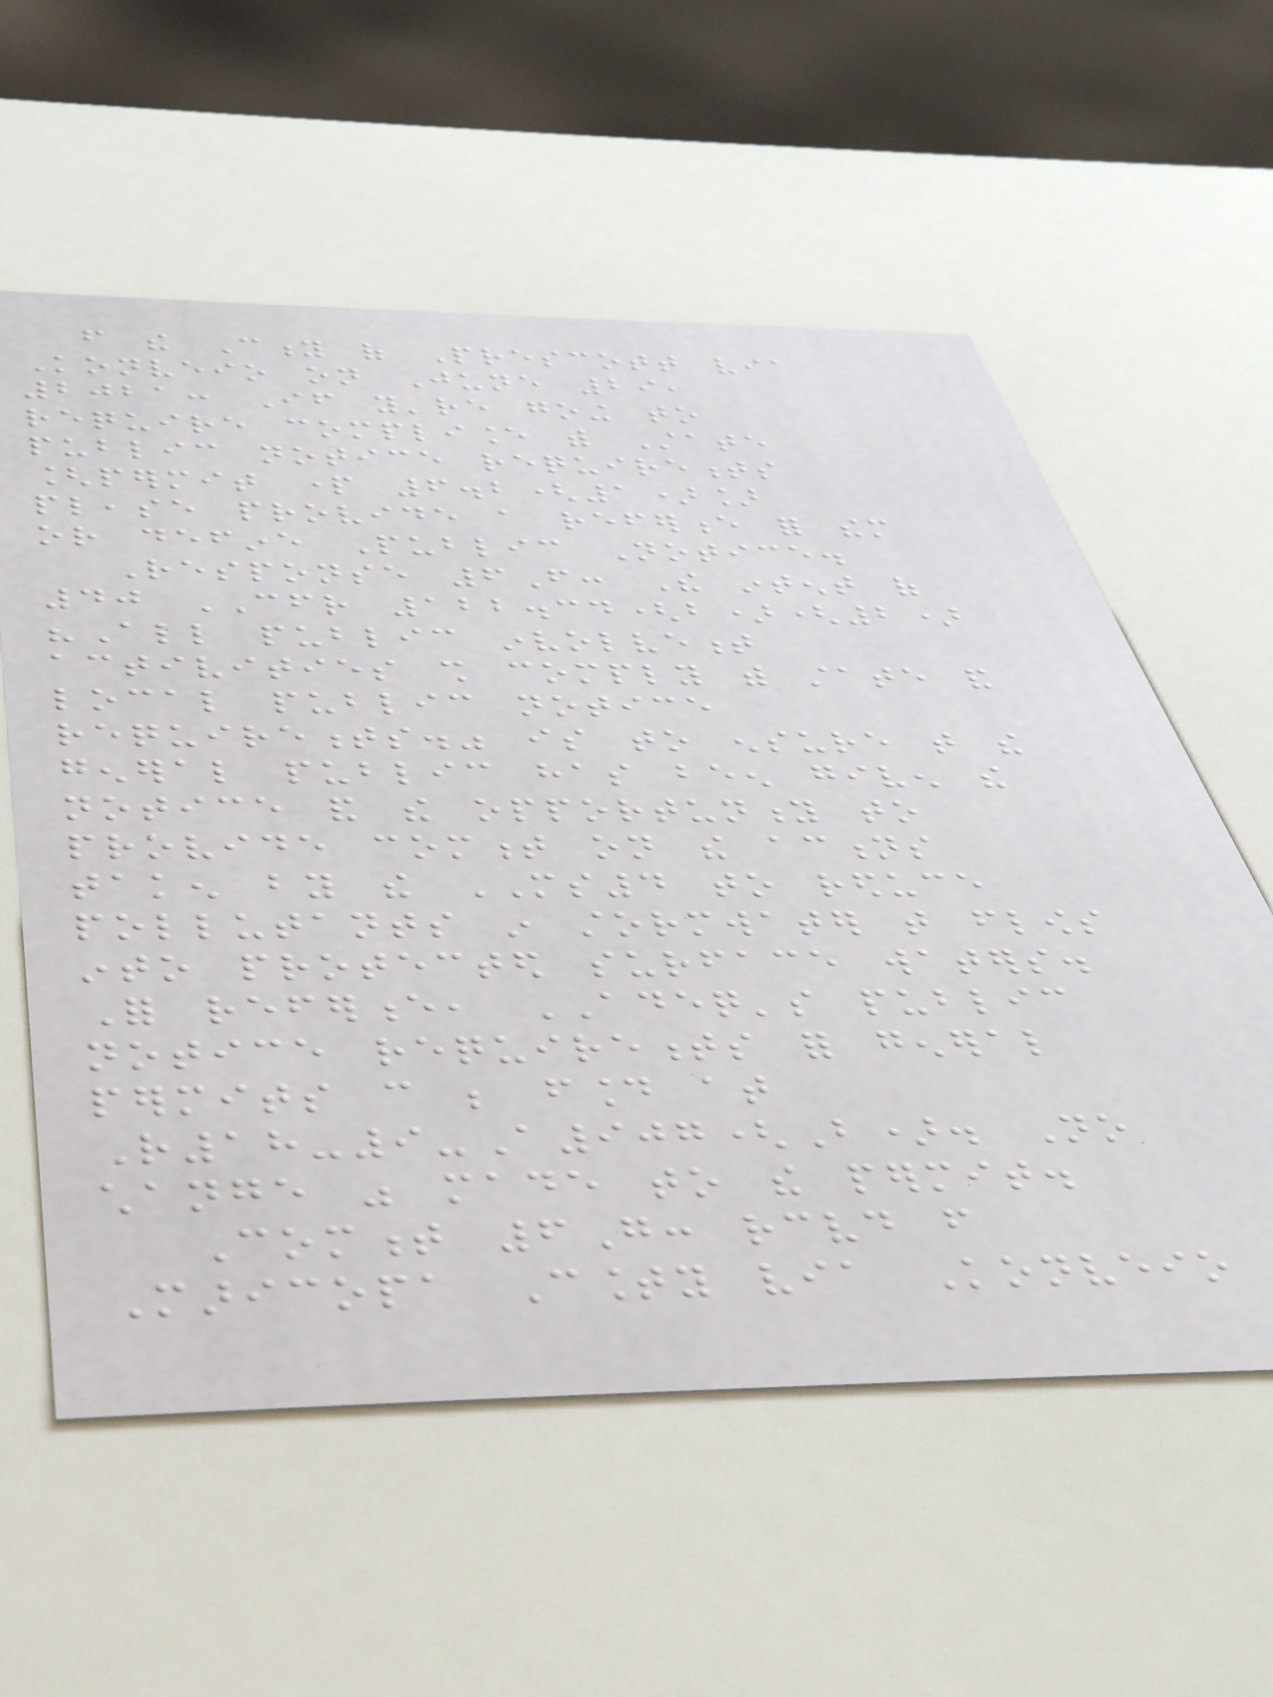from the City of Prescott via
Konveio on June 29,
2021: If you're going to
require compliance with State
public notice requirements
[permit part 6.2(1)]
please provide a reference for them
or define Public Notice.
Response 6F: The intent of
40 CFR 122.34(b)(2)
"All public involvement
activities shall comply with state and
local public notice
requirements." is to ensure that the
general public has been given the
notice and the opportunity to
provide comment on the actions
taken by the MS4 to reduce
pollutants in stormwater that flows
into protected surface waters.
For reference, ADEQ's public
notice requirements for general
permits can be found at
R18-9-A907(B). No
change was made to the permit.
Comment 6G: received from
Maricopa County via Konveio
